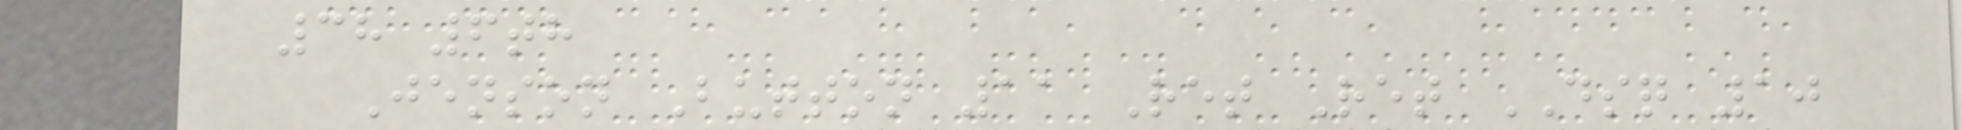38 6th
Jenson Button 11 Ret Ret DSQ 10
